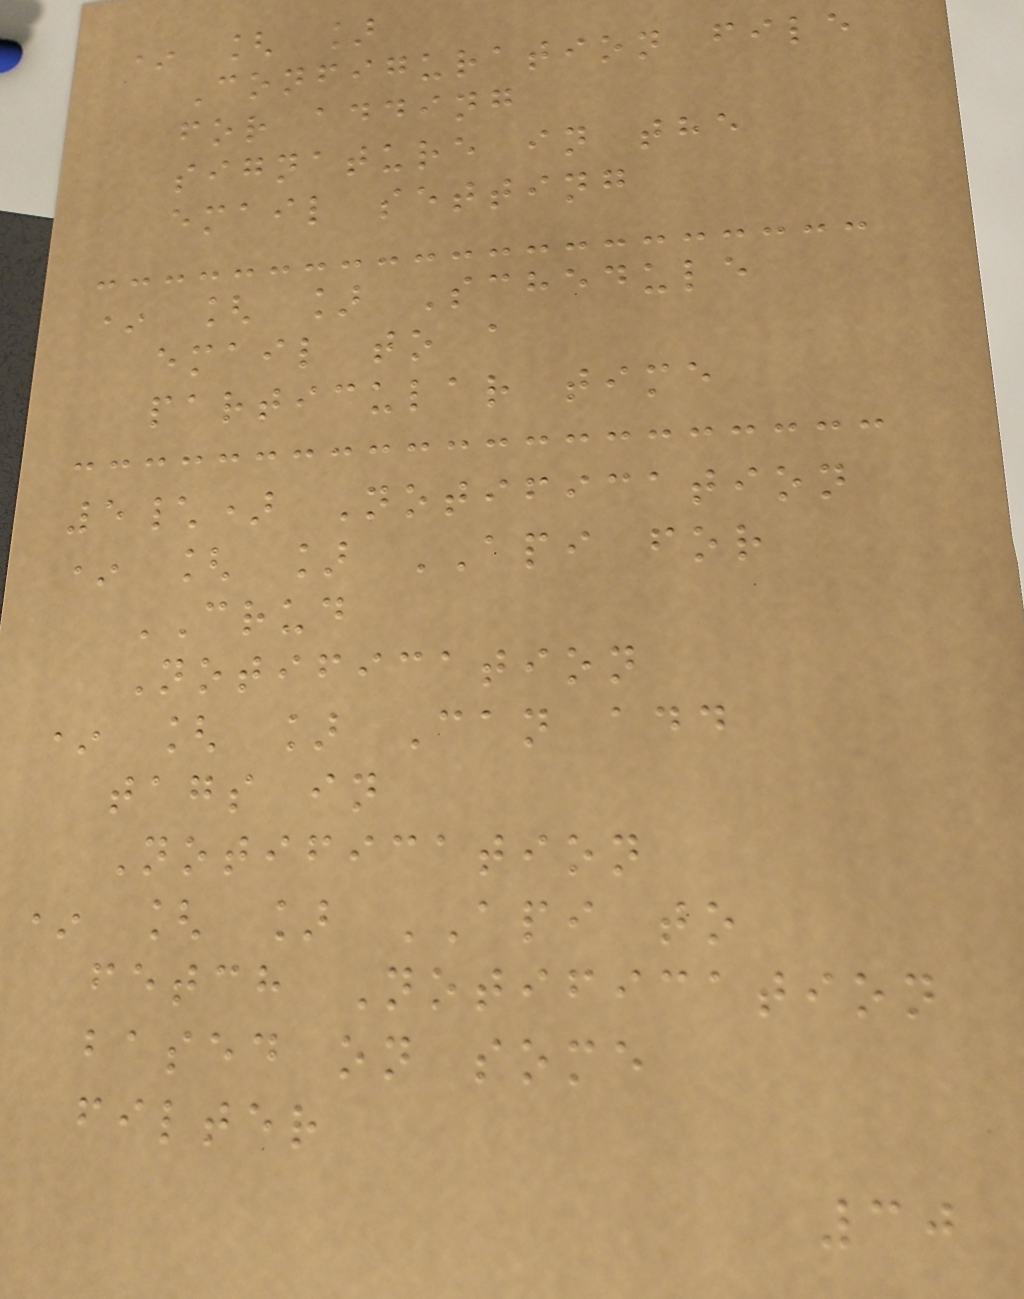* [ ]
Configuration file
for adding
signature in the
email setting
* [ ] Schedule
email to a
particular time
5\) Notification
* [ ] API for
CRUD
Notification
* [ ] Can add
tags in
Notification
* [ ] API to
fetch Notification
based on some
filter
30
